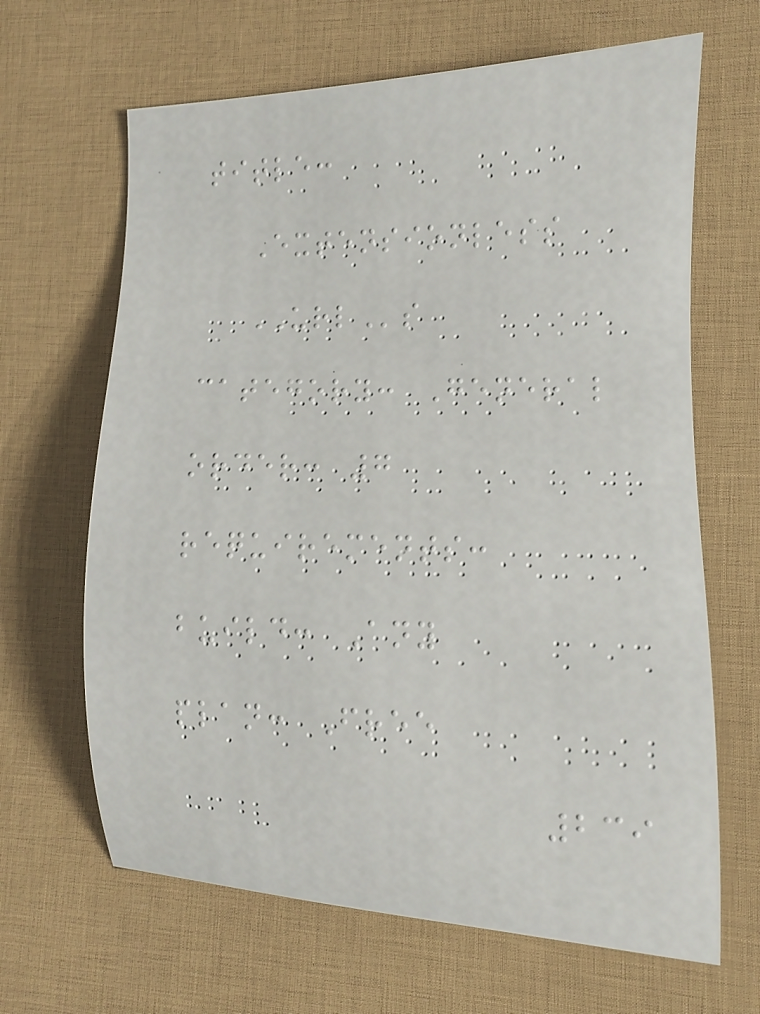title:
Extensionless
URLs
category: General
order: 7
requirements:
build: Any
plan: Free
239
